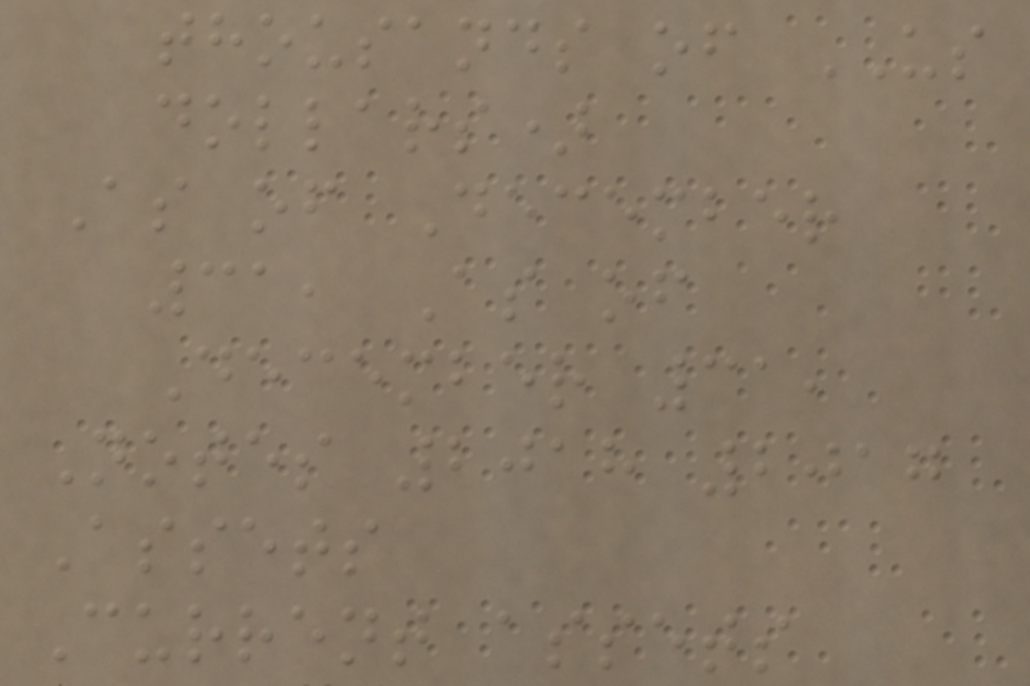thousands of US
dollars)
As of December
31, As of
December 31,
Notes 2018 2017
Assets
Current assets
